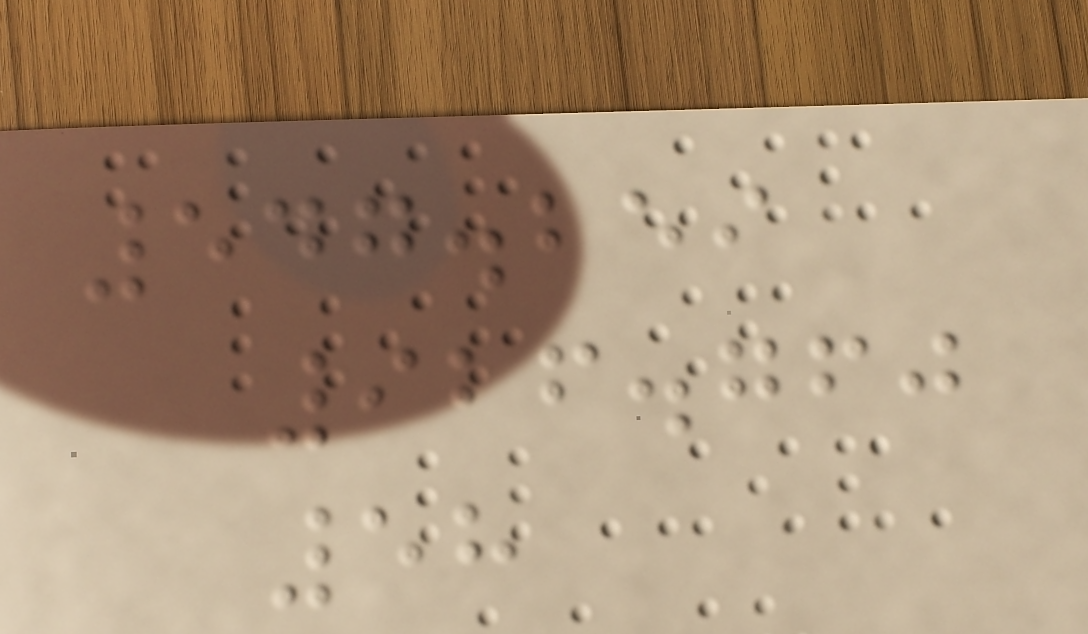547.259
926.760
58
